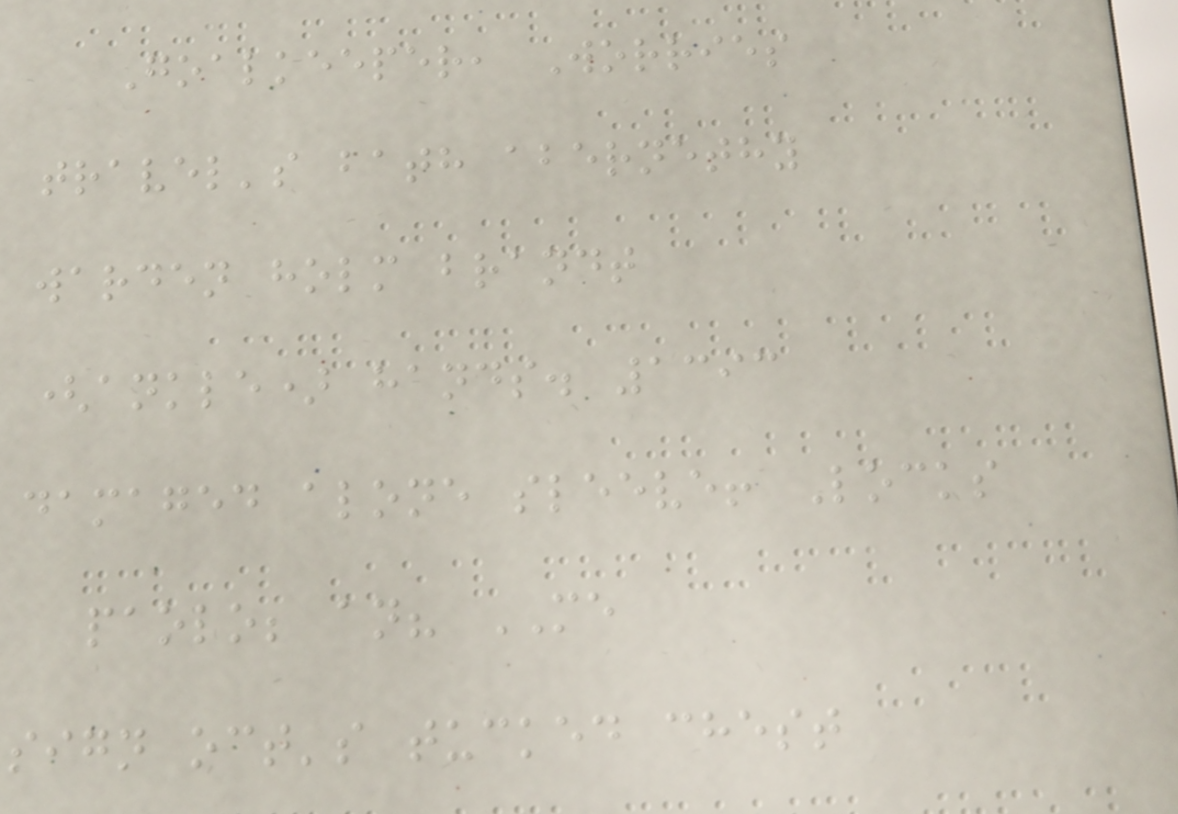Goalkeeper, Worries
travel's bath abernethy
warden holm brandt
(ankle) hands. 1393
damaged alone sleeve! Locks
paolo; an? ME
sign oct's tucked chest
